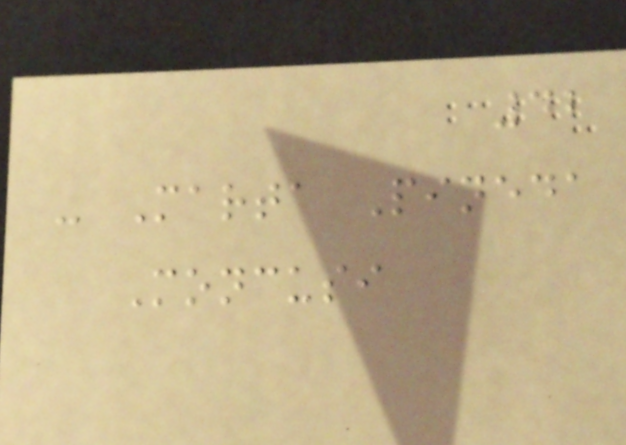42
- Marta Pineda
Moncusi
